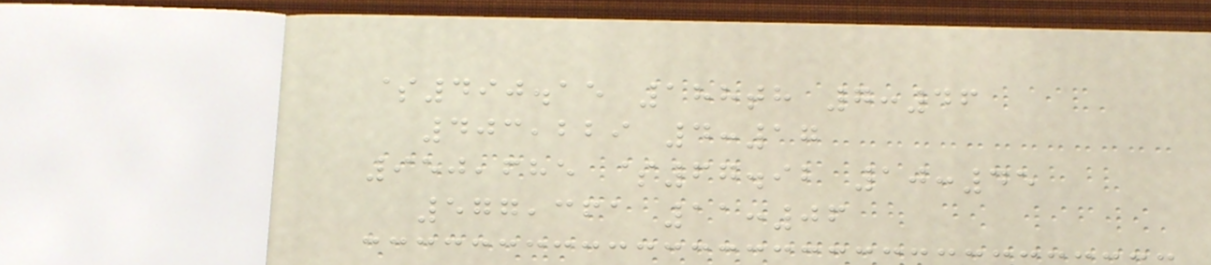$490.15 188th 7:46
403,229 4:17
950,685 $67.92 10:45
577,361 11:06
